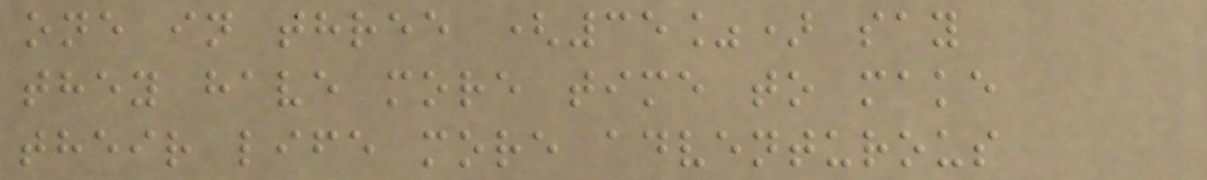one in three (35%) say
they have more time to make
their life more adventurous
